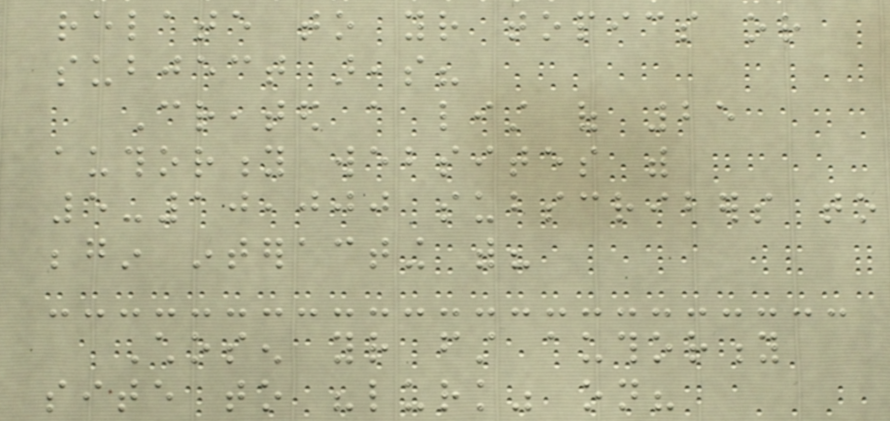relate to your topics or
subject areas?
Created a list of 25
authority websites with
5-10,000 subscribers to
begin interacting with?
Chosen your first authority
site to "lurk" on?
